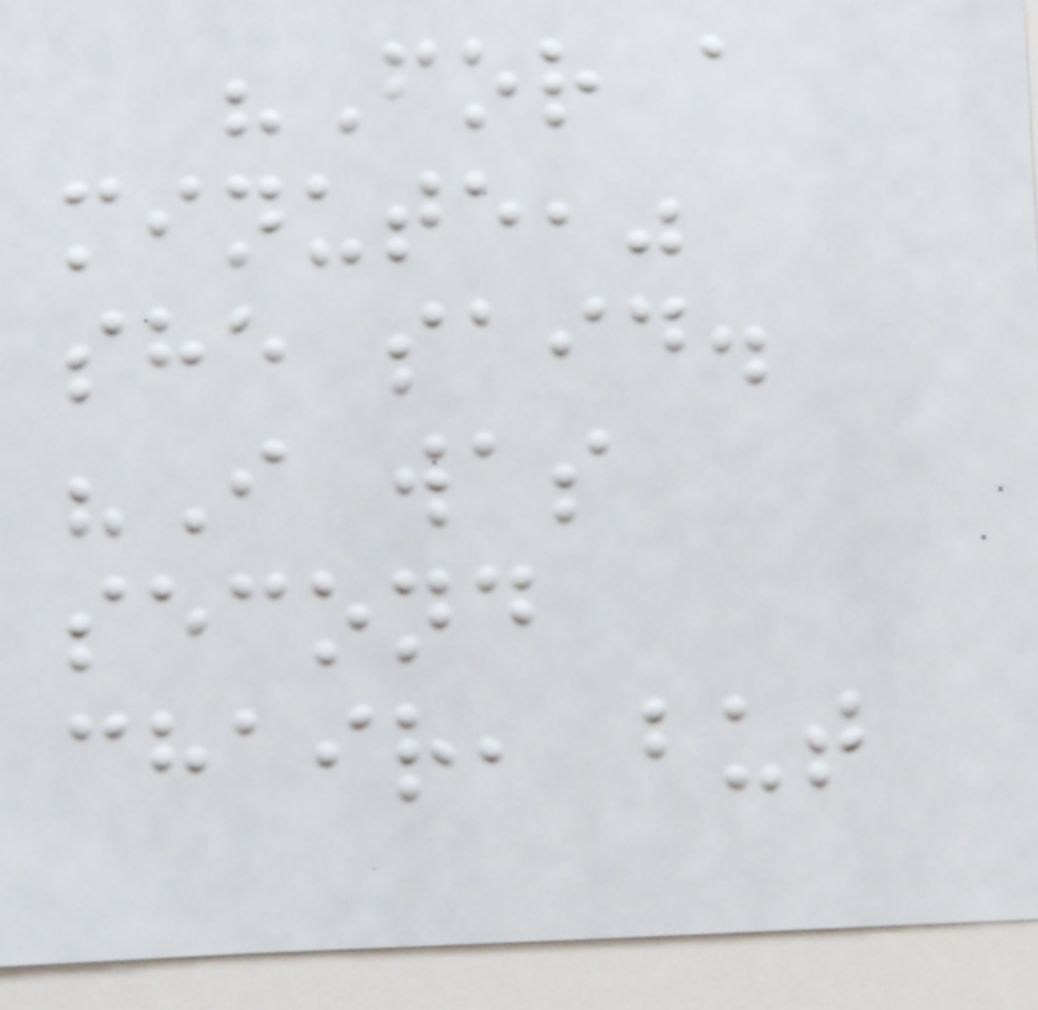"For a
minute,"
she said.
"I was
second
chair, but
